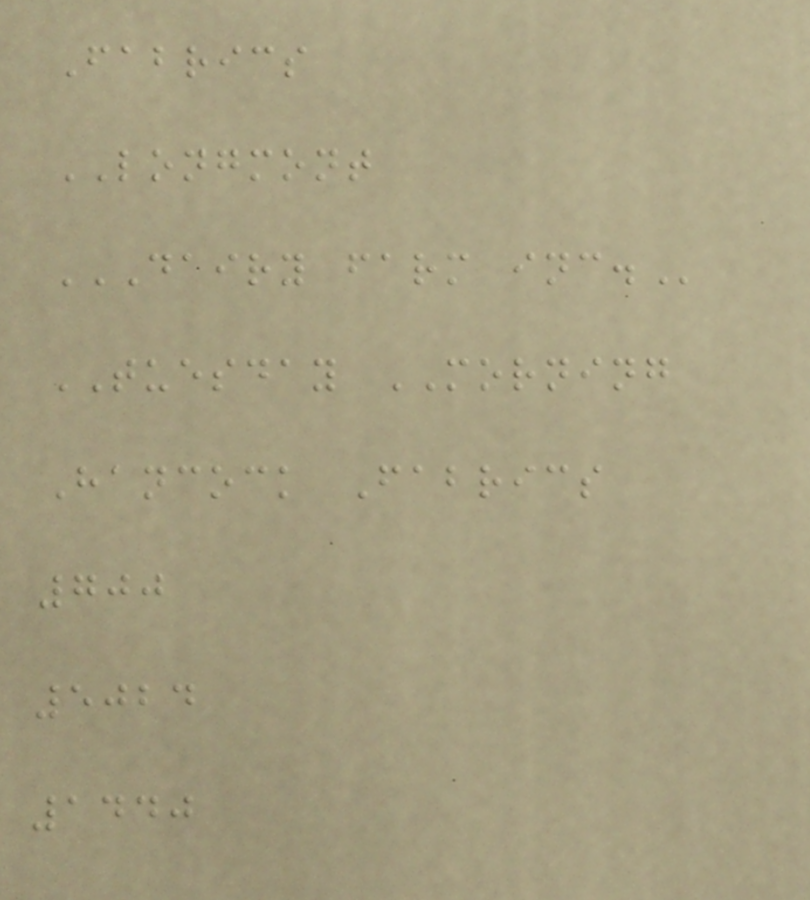Fabrics
LONGMONT
DAIRY FARM INC.
TUESDAY MORNING
Hancock Fabrics
700
5024
1440
